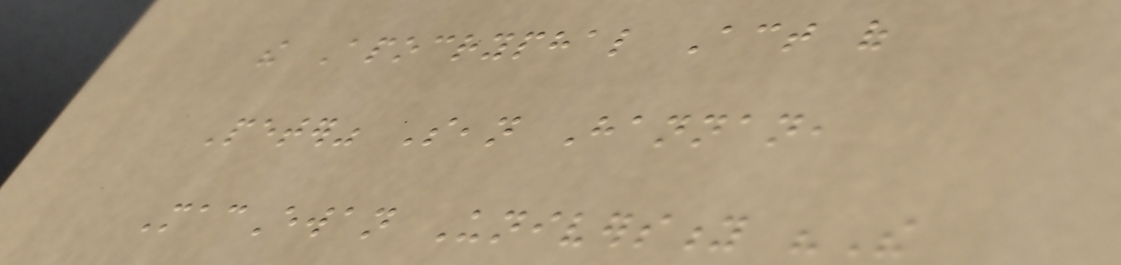the Apocryphal Act of
Peter" Sean Hannan,
MacEwan University "The
